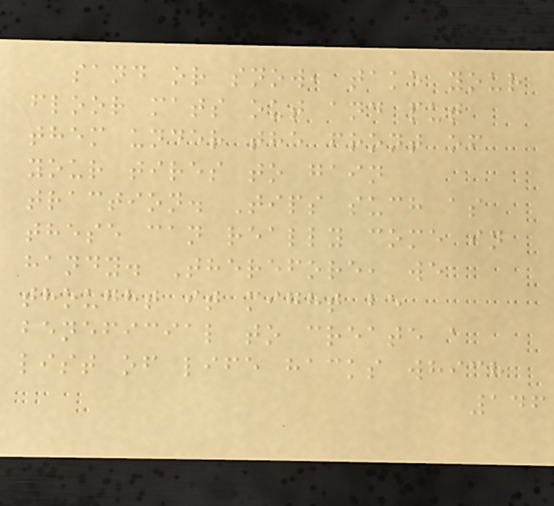sand or snow, take your
floor mats out and put
them under the front of
your tires to gain
traction. Tips such as
these can really come in
handy. Therefore, we
thought it might be
beneficial to create a
list of life hacks which
146
